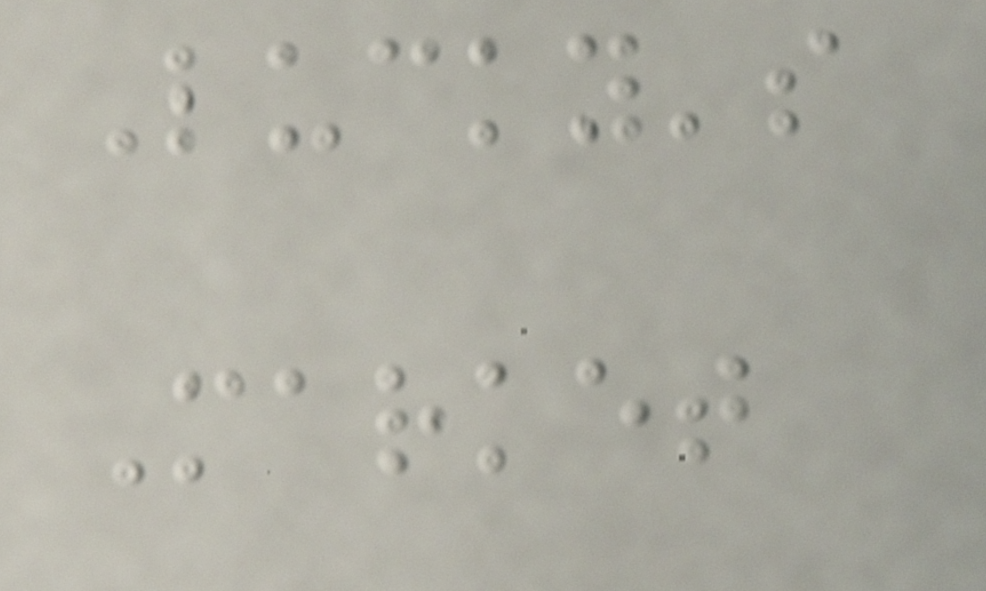Lucky's
Market
